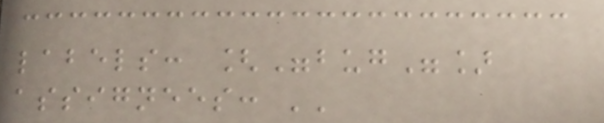labels: ["bug"]
assignees: ''
